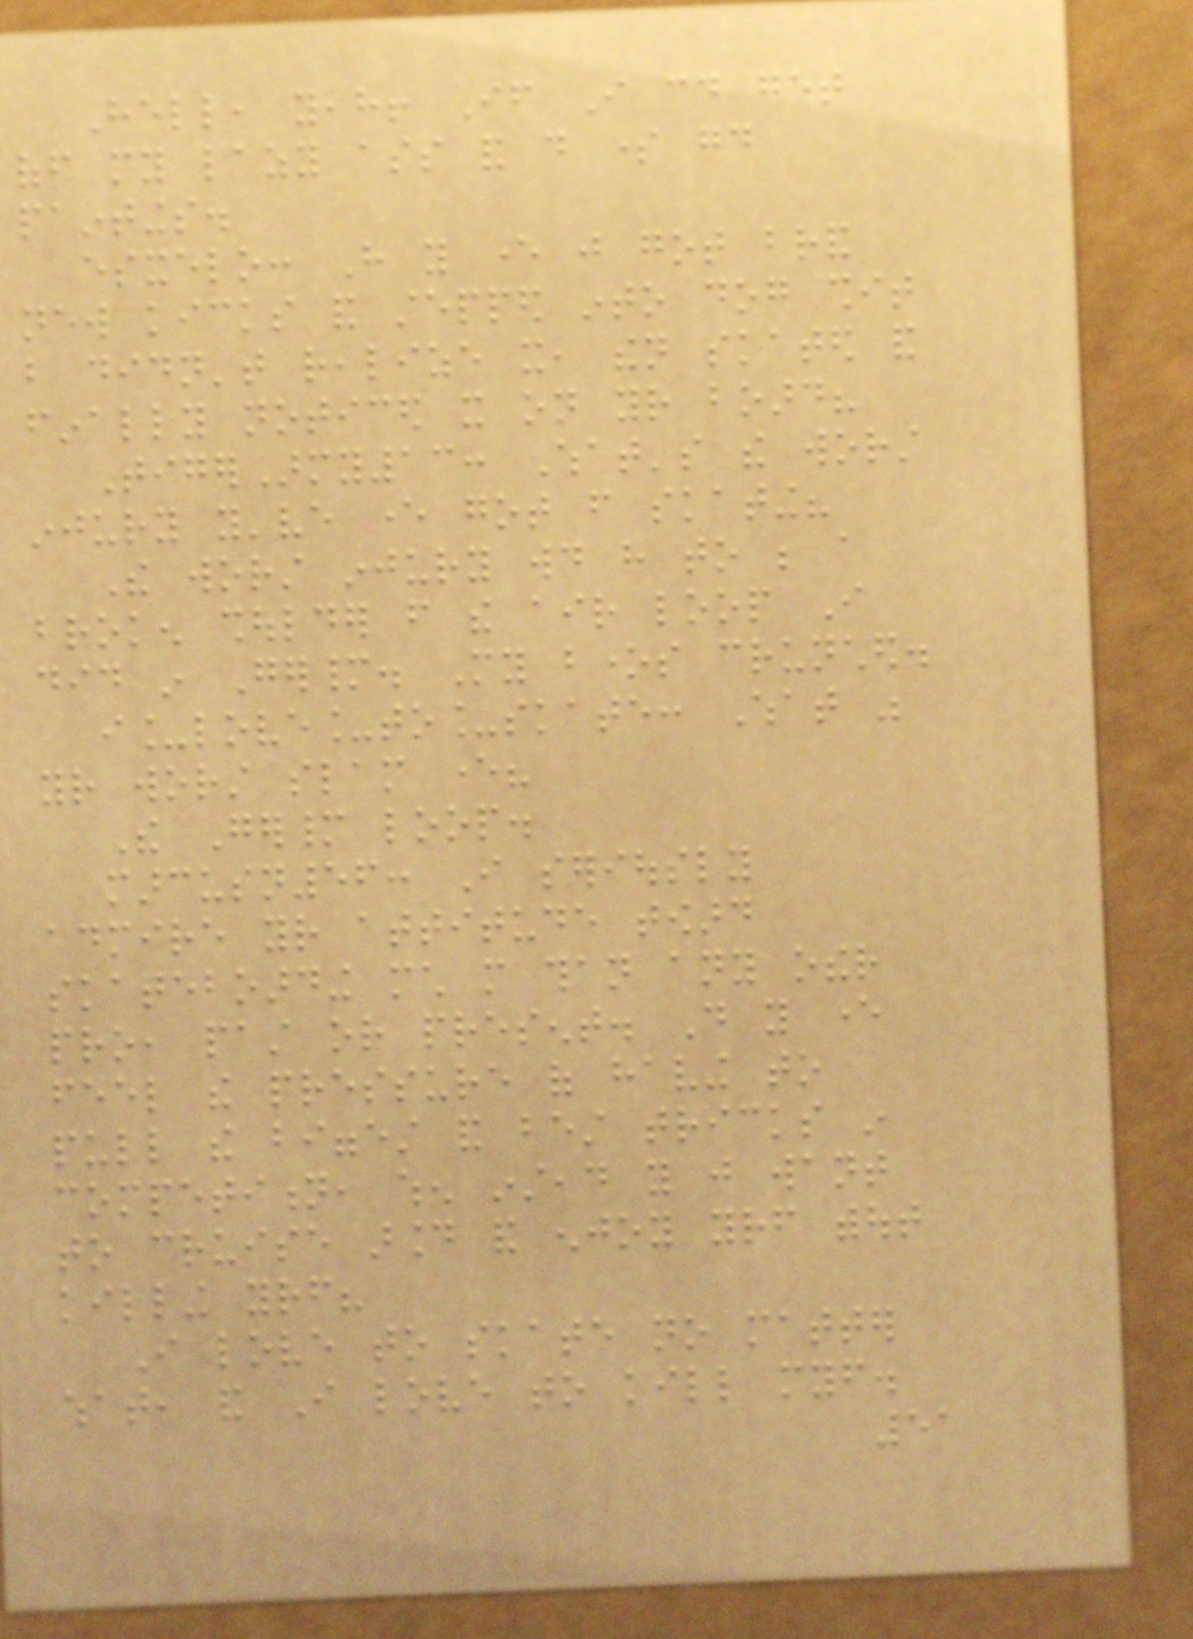Hell, yeah! If I could get
off my lazy ass and do some good
paintings.
esxelo: Have you ever just got brand
new kicks and stepped into dog shit
but didn't realize it, then skated and
finally noticed it on your board?
TigerArmy13: What's the worst
injury you've ever got from skating?
The worst injury would have to be a
broken shoulder from the air loop I
did in Germany. My bones crunched.
i_love_to_skate: What was
your worst slam ever?
The Germany loop.
marcusn56: I seriously
admire your attitude toward
skateboarding much more than any other
pro, past or present. Do you ever
feel the pressure of having to
pull the biggest and best tricks in
competition, when instead you just want
to cruise around and enjoy yourself without
killing yourself?
I love to skate no matter
what, and I love to kill myself.
51
